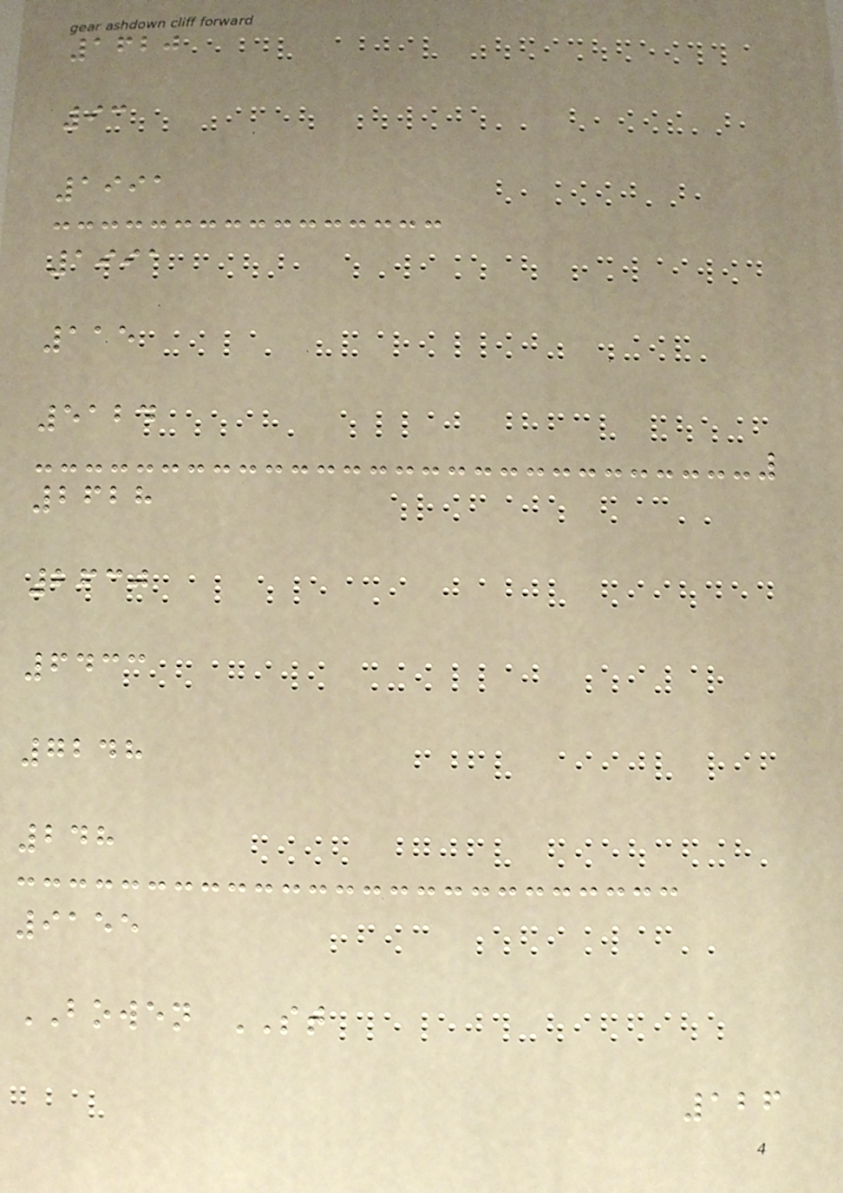1620
93
1991
1991
115
5124
2628
2630
6433
7248
248
9155
BOWEN ST
126
